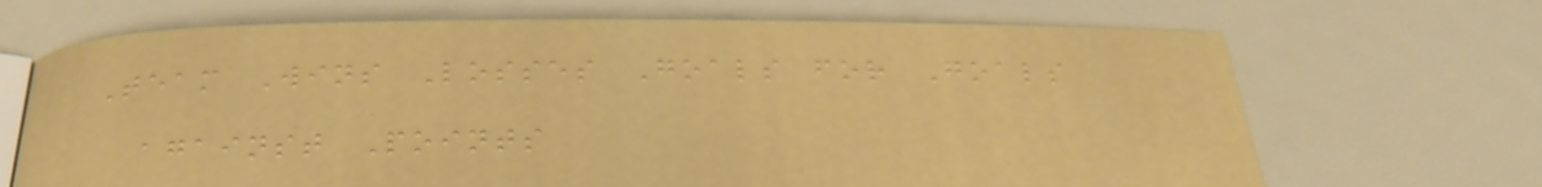Team Wins Losses Goals for Goals
against Points
